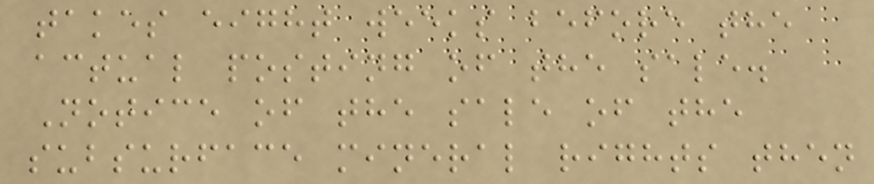takes eight weeks before the
actual posting of the sale.
Notice of the sale of the
subsurface mineral rights then
